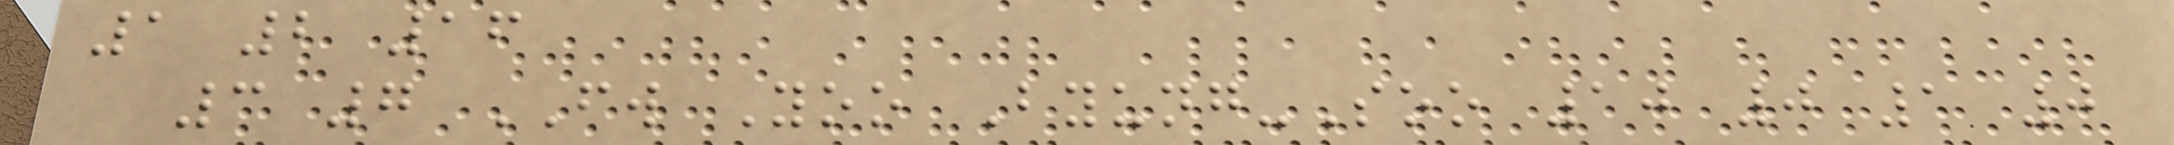1 2 16
3 7 FW Yoo Byung-Soo 10 0 1 0
